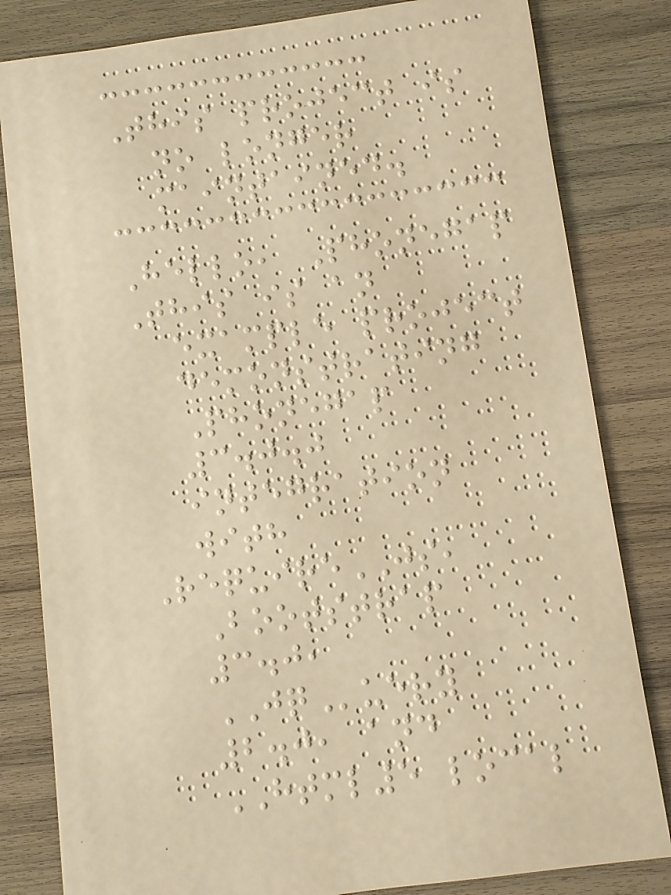This project is
no longer
maintained.
Hello, Phonegap
This is an
example project
demonstrating
Phonegap
3.0.0
integration
with
RequireJS,
Bootstrap
3.0,
JQuery
2.0, and
HTML5 local
